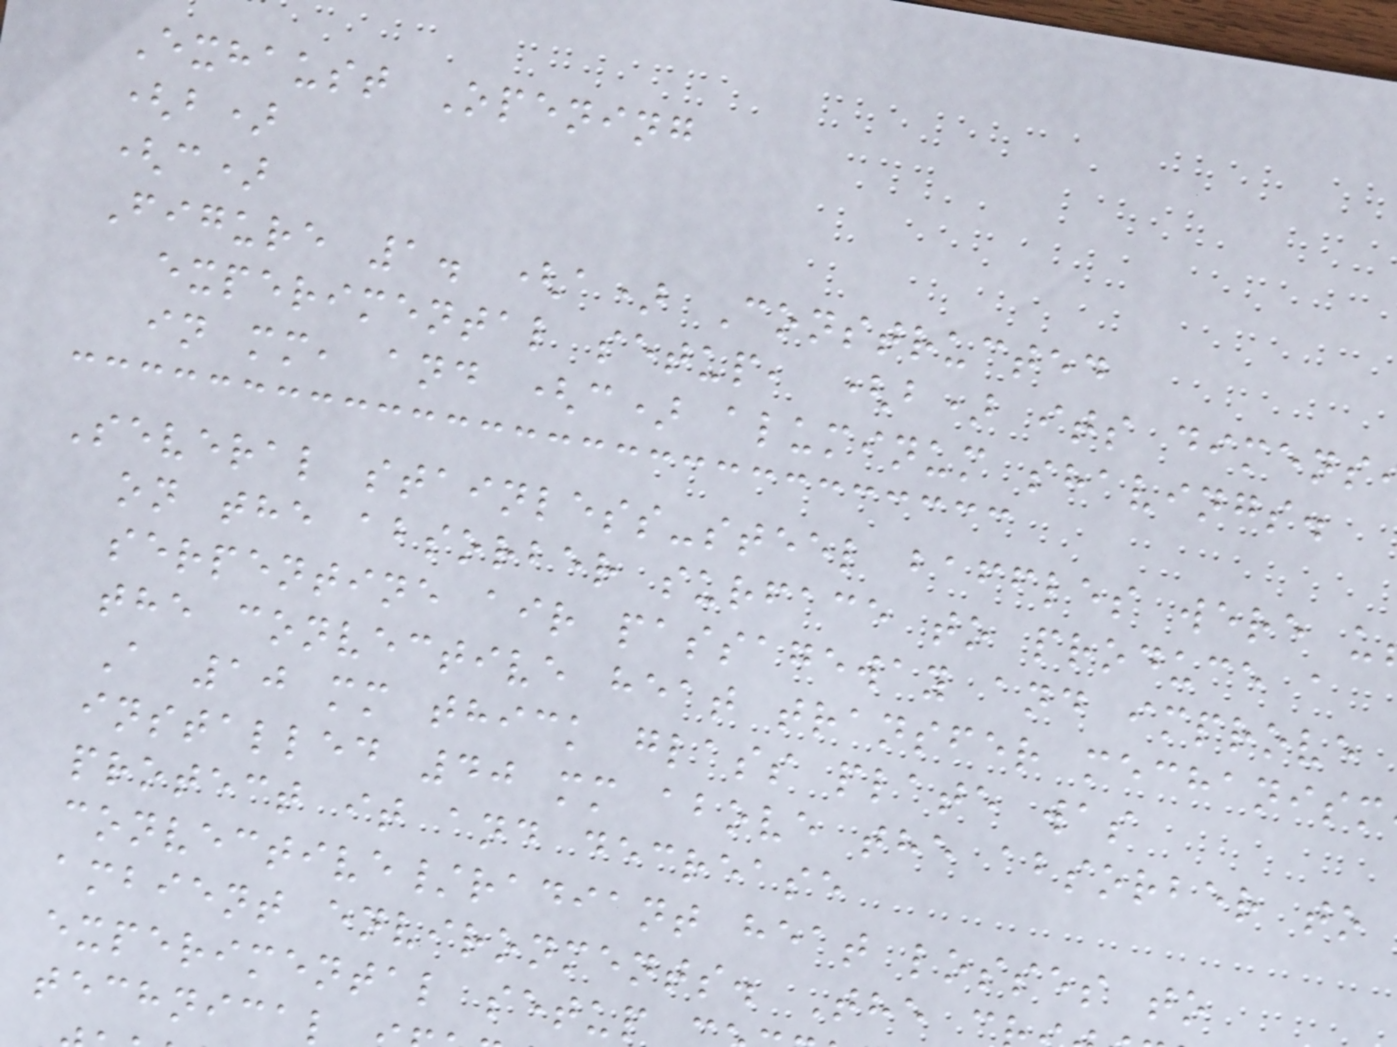Exhaust Opening
(b)
(c)
Figure 1. (a) Constructed
experimental setup, (b) its dimens
in mm, and (c) aluminum shavings.
Several stainless-steel baffles were u
on the absorber surface to produce a
serpentine air passageway and improve
the convective heat transfer mechanism
A 10 mm thick glass plate was
installed 40 mm above the absorber to
protect it and decrease
convective/radiant heat losses to
ambient environments. The
experimental setup
